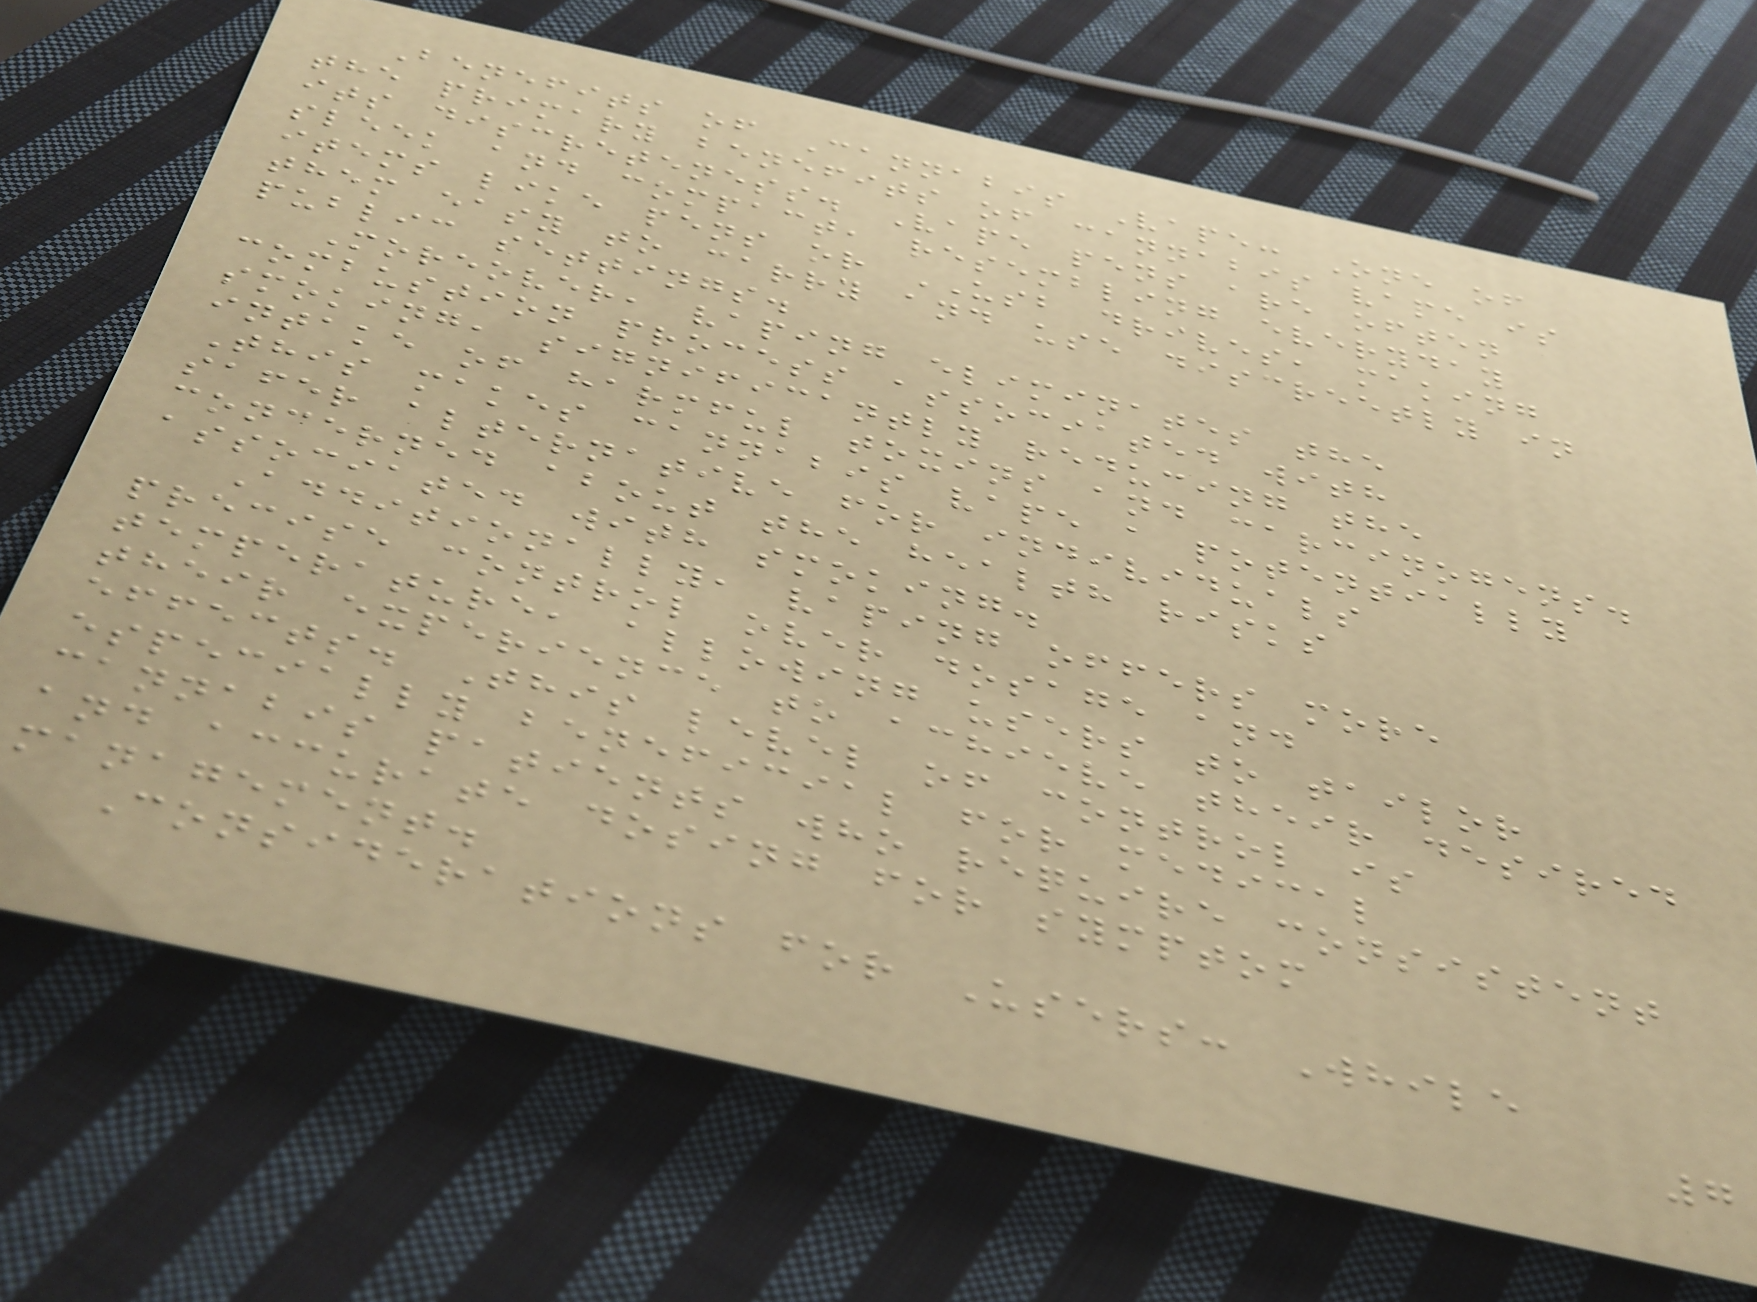Benefits of Cannabis Vape: One of
the primary benefits of cannabis vape is
its discreteness. Vape pens are often
sleek and compact, resembling everyday
items like pens or USB drives, making
them easy to carry and use discreetly in
public settings.
Moreover, vaping eliminates the
combustion process associated with
smoking, significantly reducing the
intake of harmful toxins and carcinogens.
This makes cannabis vape a potentially
safer alternative for individuals
concerned about the health risks
associated with smoking.
Additionally, vaping offers more
precise control over dosage and
temperature, allowing users to tailor
their experience to achieve their desired
effects. This level of control is
especially beneficial for medical
cannabis patients who require consistent
and accurate dosing for symptom
management.
Considerations for Users: While
7
